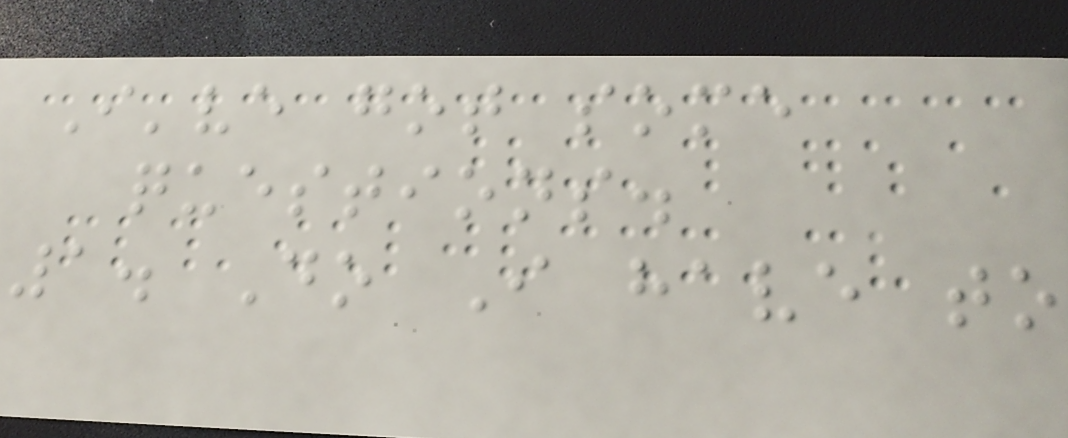I've got some
questions.
1. Do I have to
